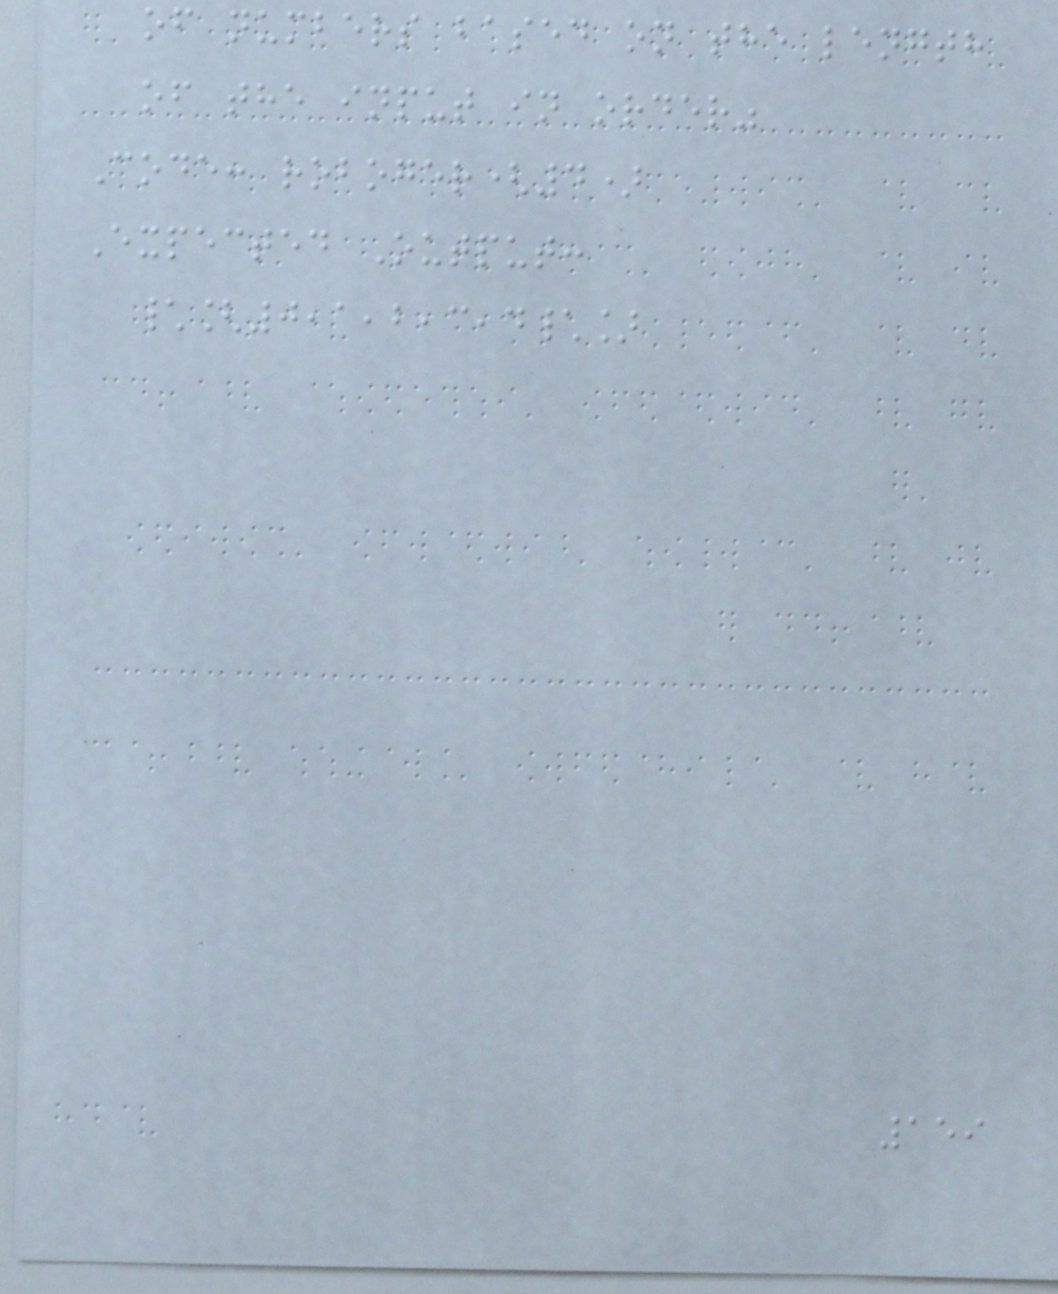of numbers based on the length
of the input in order"
Code: roboger(4)
Expected Output:
\[0,1,2,3,4\]
159
